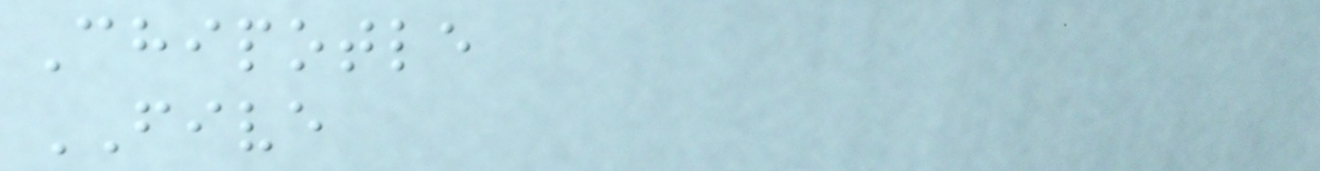Chipotle
FIVE
